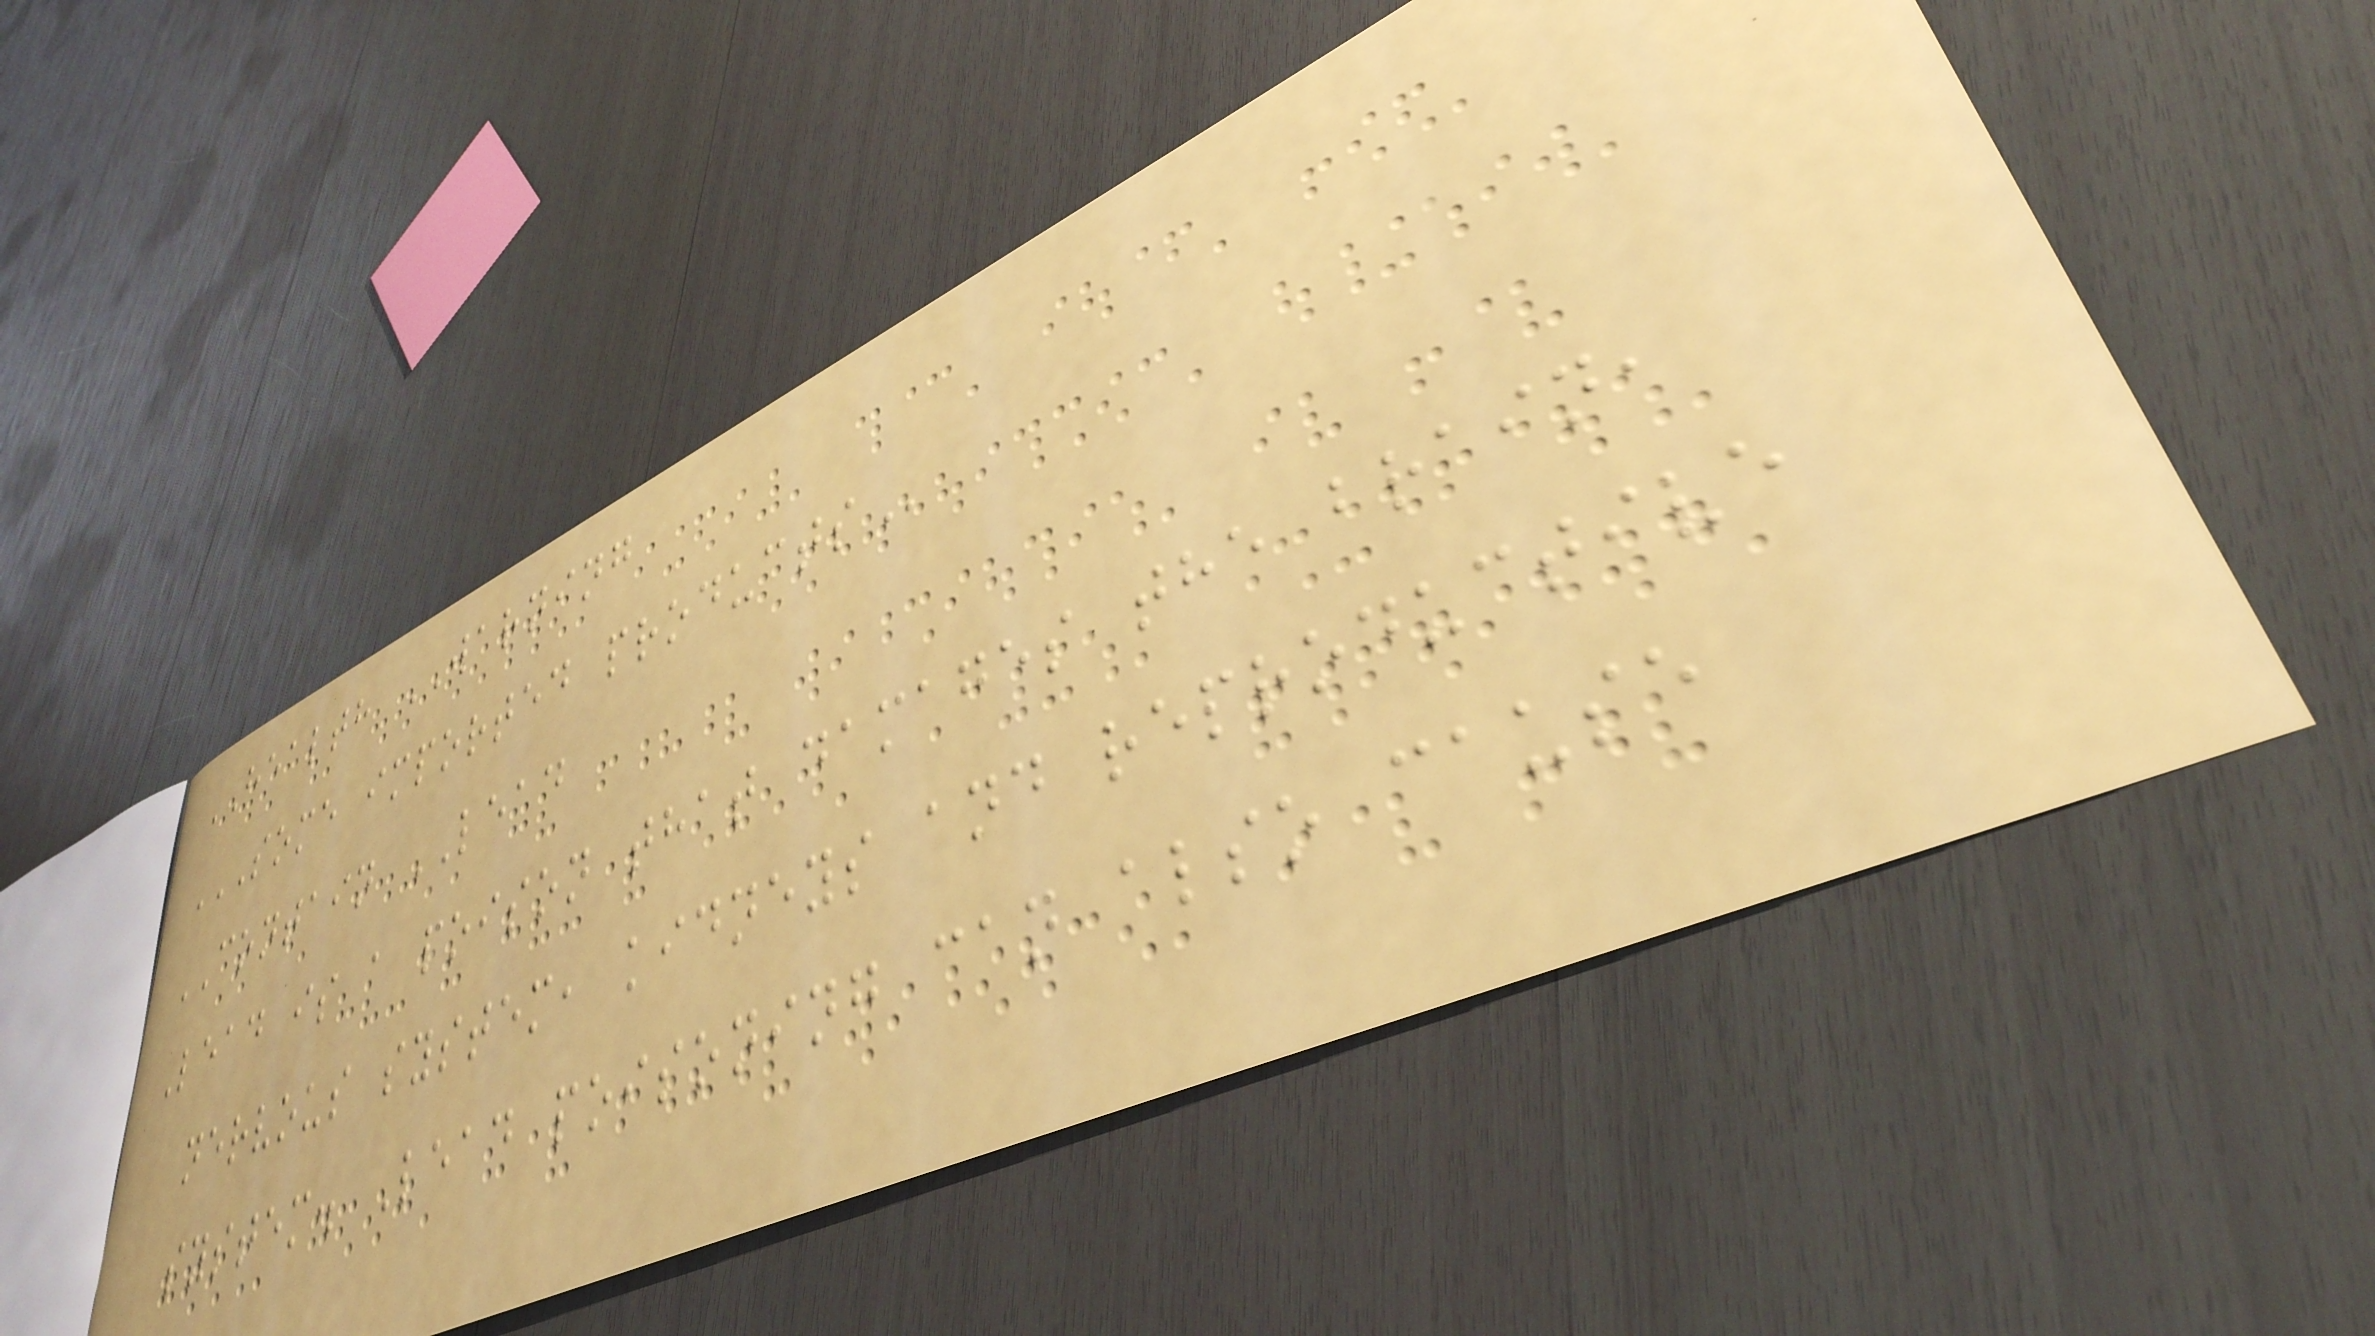HEALTH WARNING
SOME IMPORTED PRODUCTS
CONTAIN LEAD
Lead is a poison that damages the brain,
nervous system, kidneys and reproductive
system. Lead poisoning can also cause
